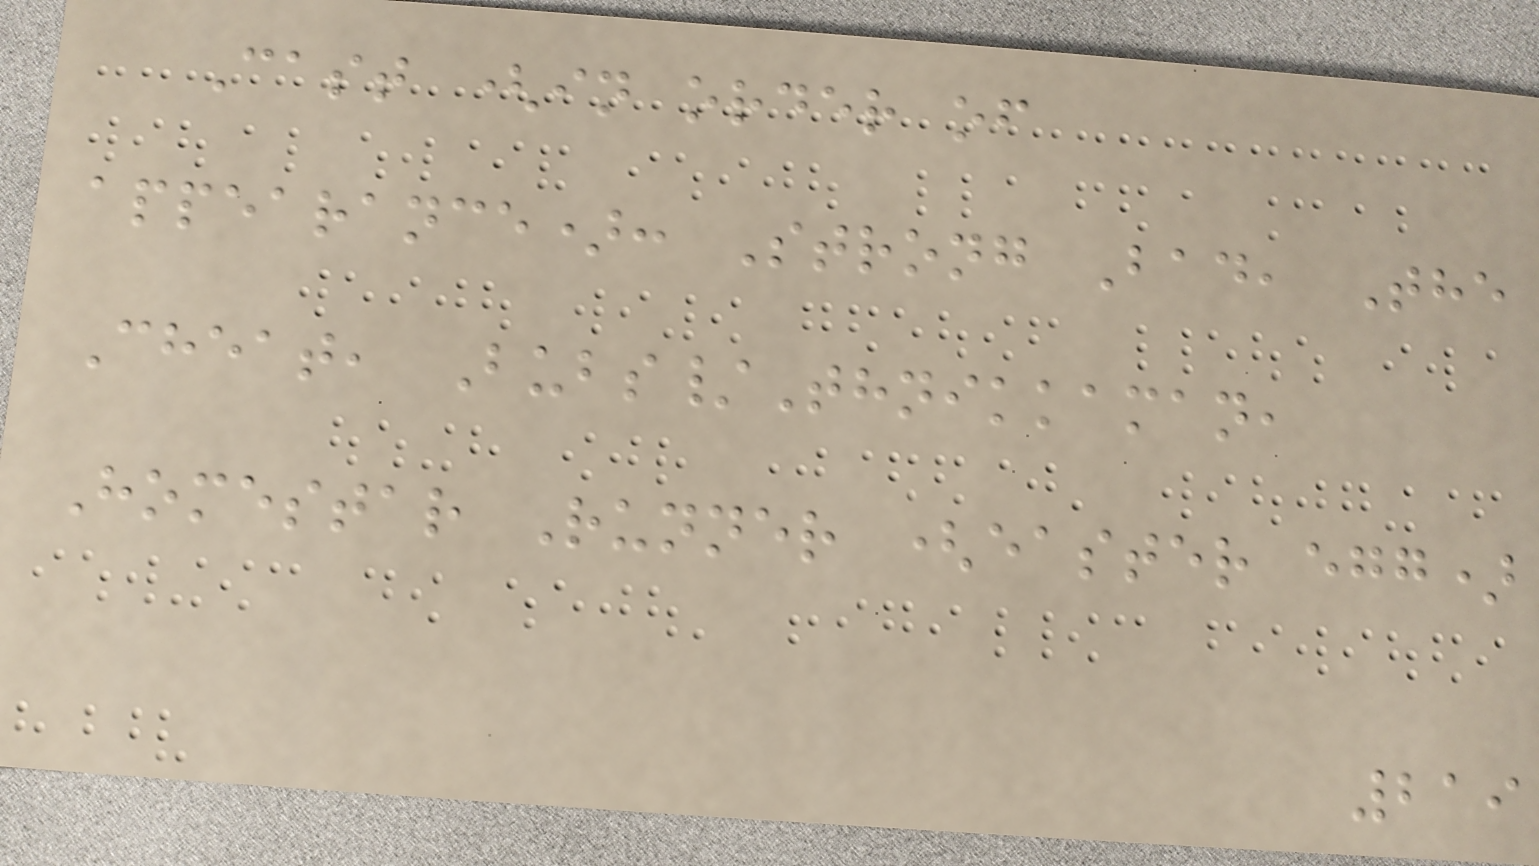Cast (in order of
appearance): Strong Bad, The
Cheat, Bubs/Thnikkaman,
Homestar Runner (easter egg)
219
